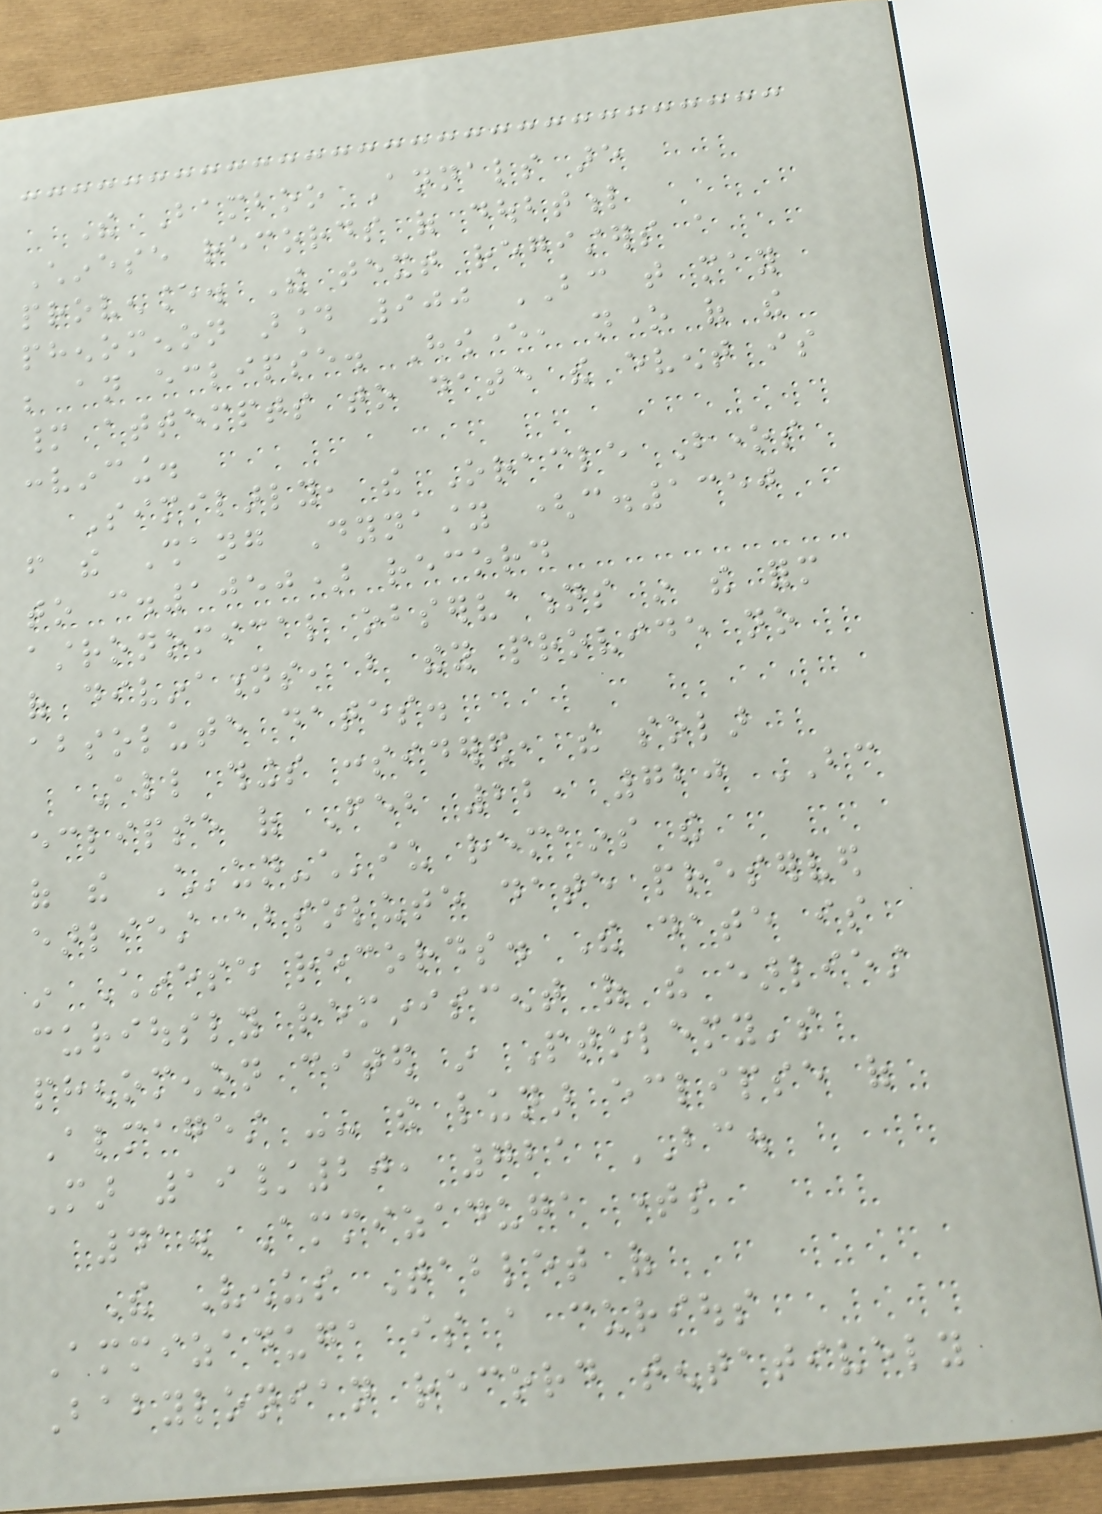The Bamboo Annals are
Chinese records of doubtful
provenance. The text registers a
phenomenon around 900 BC that may
be an eclipse. However, none of the
many attempts to date the event is
convincing.
Similarly, the Oracle Bones
from the Shang Dynasty (c.1350
to c.1050) record
astronomical observations in the form
of divinations, but they provide no
absolute dates.
All things considered, the solar
eclipse of Feb 22, 720 BC
of the Ch'un-ch'iu remains the
earliest absolute date preserved
in Chinese records. The date is
curiously reminiscent of the earliest
phenomenon cited in Ptolemy's
Almagest -- the lunar eclipse of
Mar 19/20, 721 BC.
41. Ammizaduga times
The Venus Tablet of
Ammizaduga is a curious
Babylonian record tentatively
